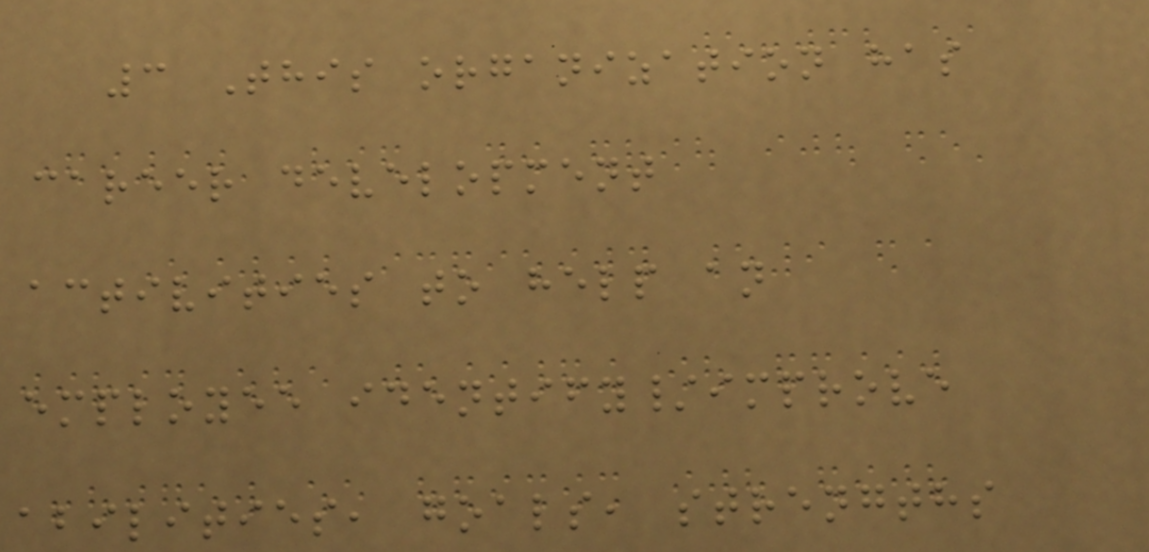3 This organization has
career development
activities to help an
employee identify/improve
abilities, goals, strengths
